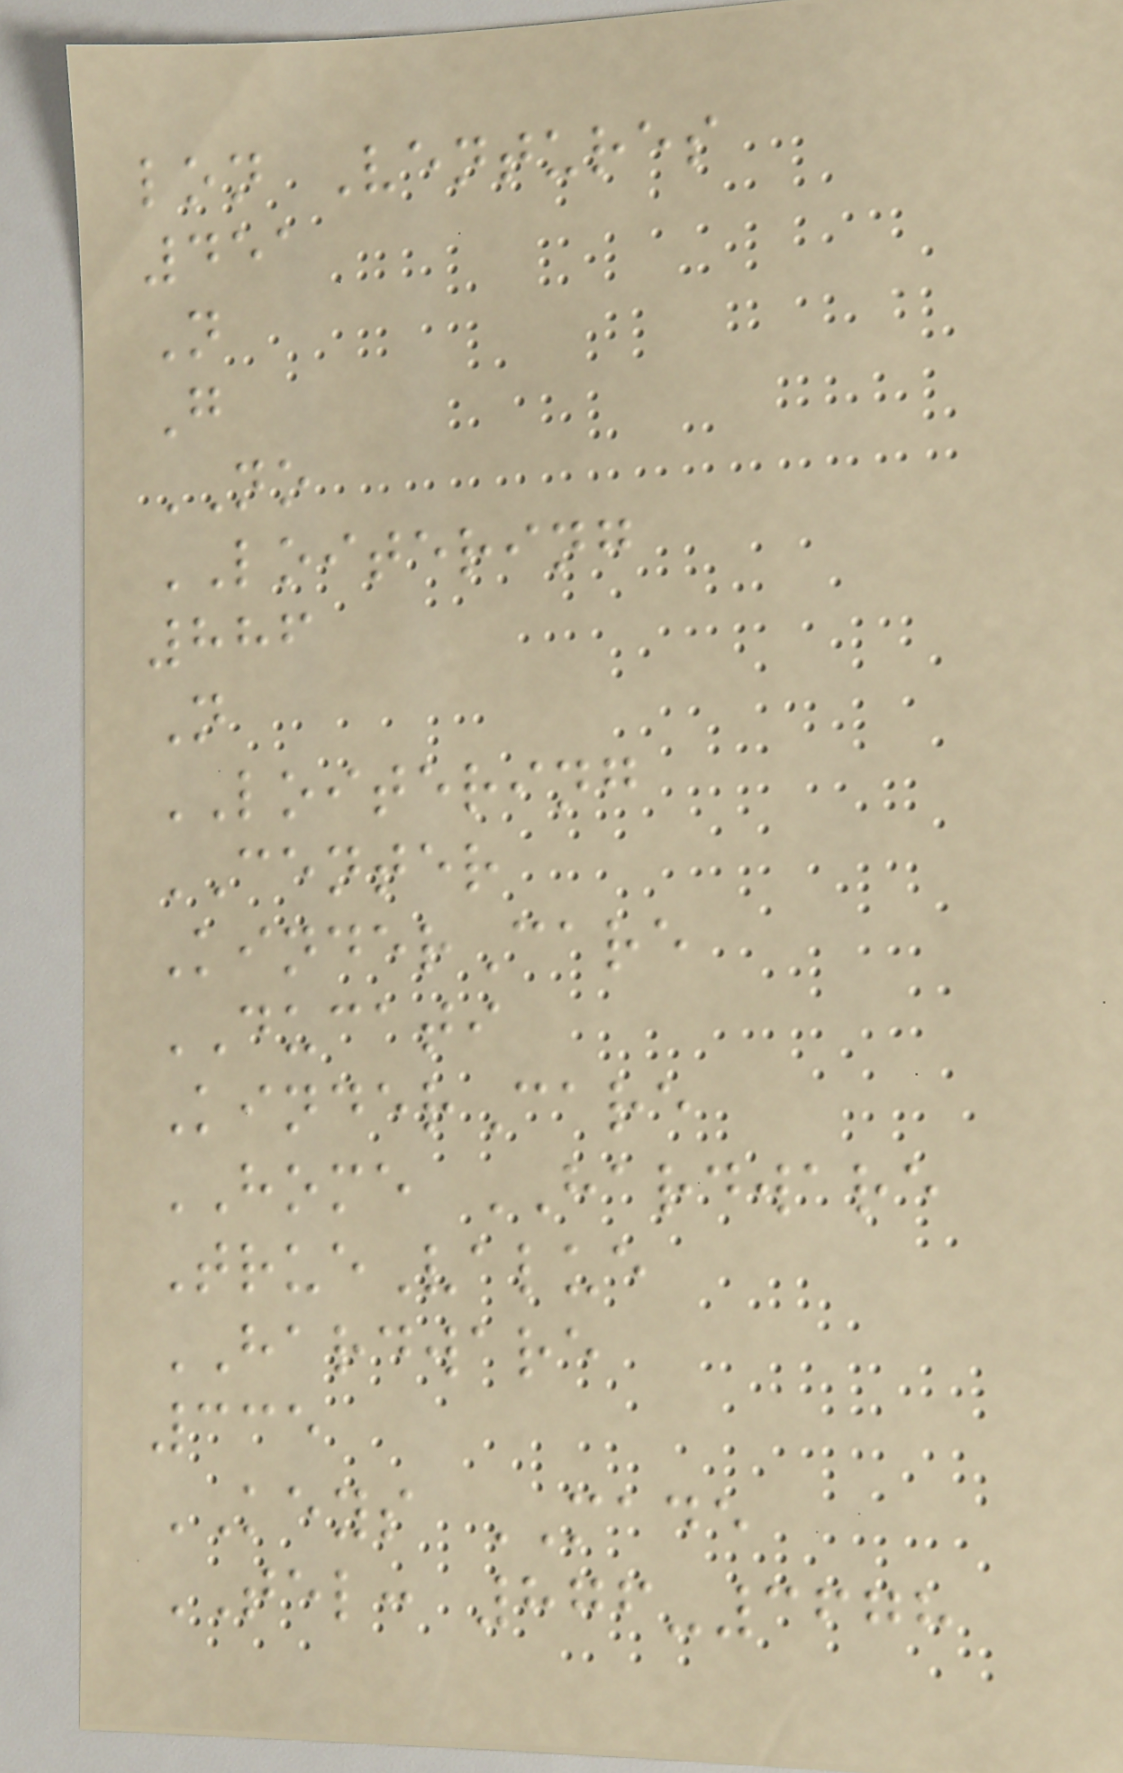lon Ventures
451
N
G
NO
LOITERING
886
N
LOITERING
CENTER
KinderCare
DUCATI
KinderCare
HOME HARDWARE
TrueValue
HARDWARE
335
KEYS MADE
TEL: 876-3678
